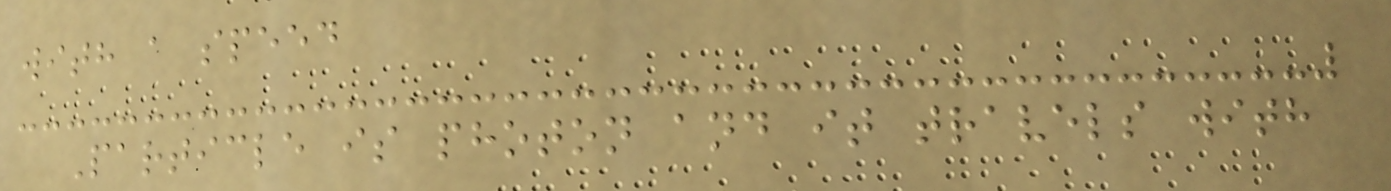with a speed
Particle is photon and it travels with
